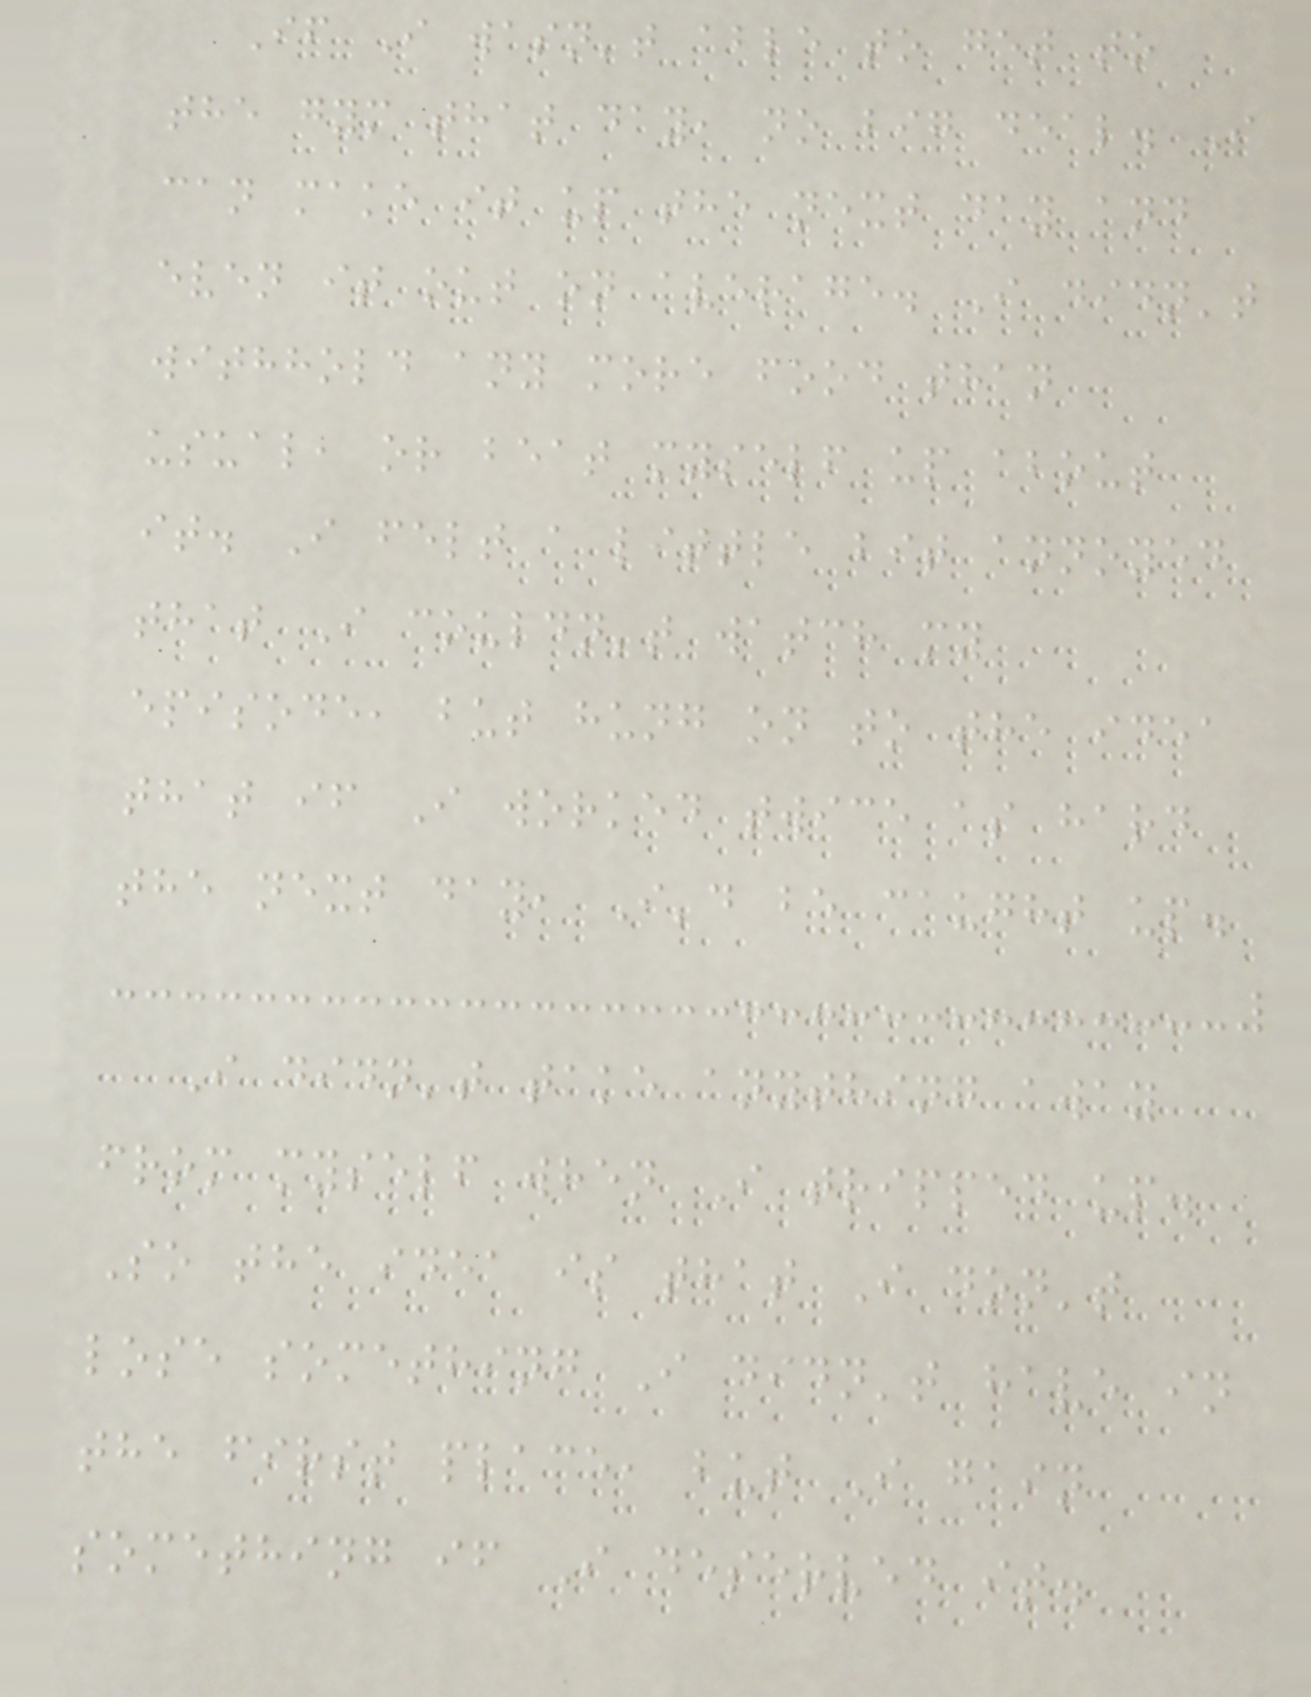If I wasn't able to get to
the gym that day, no big deal. I
can make it up the next day and
even it out on average. I didn't
withhold any more food than
usual, or beat myself up about
it. I felt a little bit annoyed
that I couldn't watch my
episode, but hung on to the idea
that if I worked twice as hard
the next day, I'd be caught up.
I didn't take anything away
from myself when I tripped up.
So the idea is that I don't
lose something I didn't have in
the first place, but I gain
something if I deserved it.
